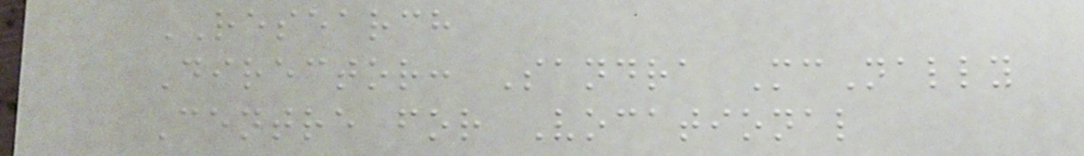RESEARCH
Director: Sandra McNally
Centre for Vocational
